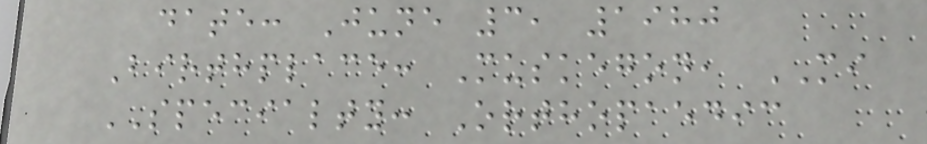date: June 3, 1980
Birthplace: Muskegon, MI
SPECIALTY: Orthopaedic
